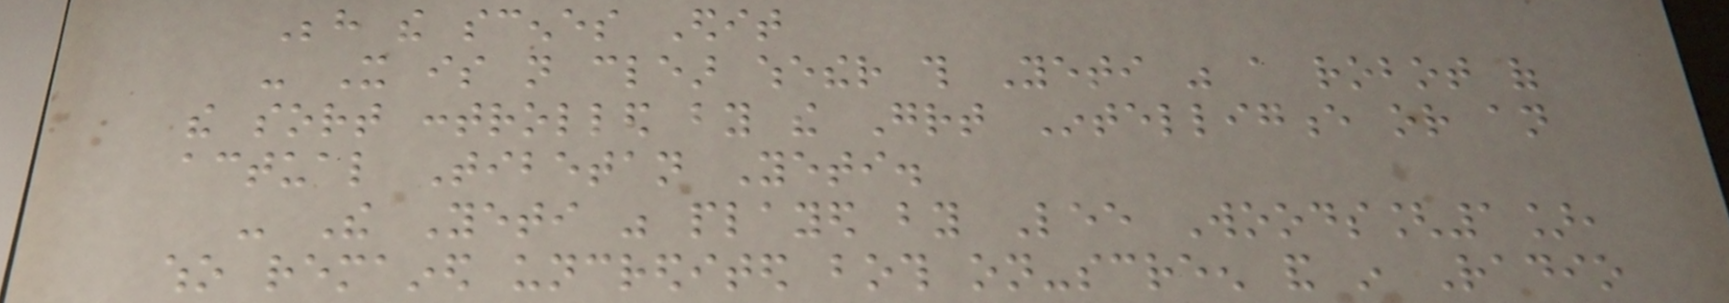Behind the scenes Edit
- It is not clear whether this Yeti was a robot of
the sort controlled by the Great Intelligence or an
actual Tibetan Yeti.
- The Yeti was played by Lee Woods[1],
who remained uncredited both on-screen and in Radio
